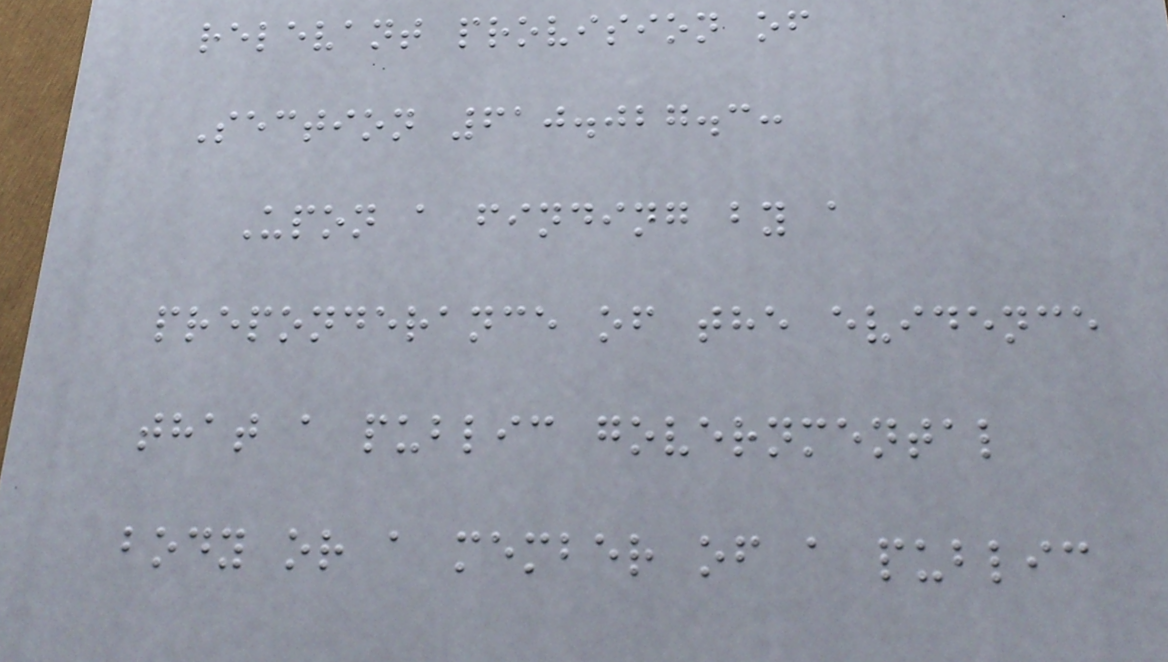relevant provision of
Section 610.027.3:
Upon a finding by a
preponderance of the evidence
that a public governmental
body or a member of a public
